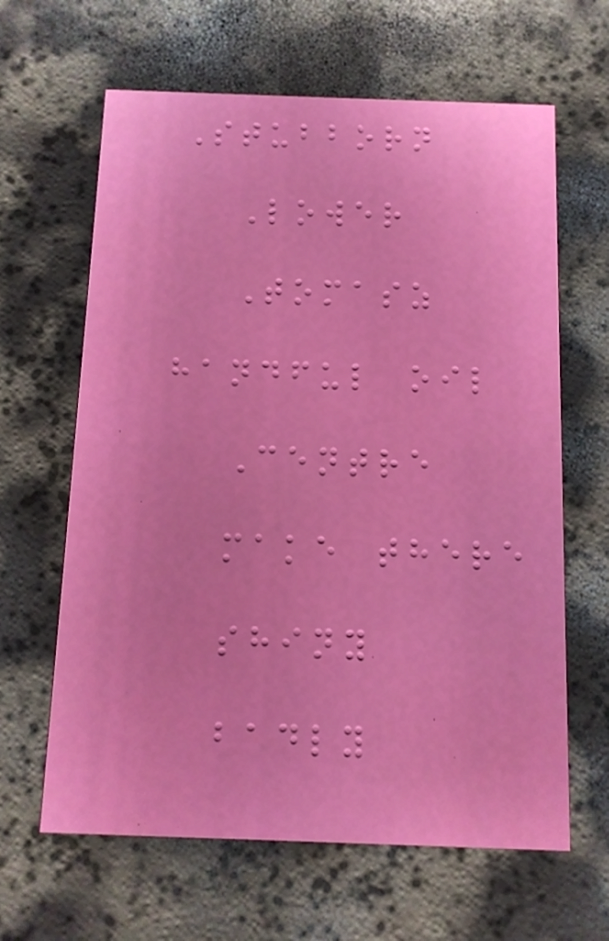Stubborn
Lower
Tomasz
handful oil
Centre
make there
shiny
badly
